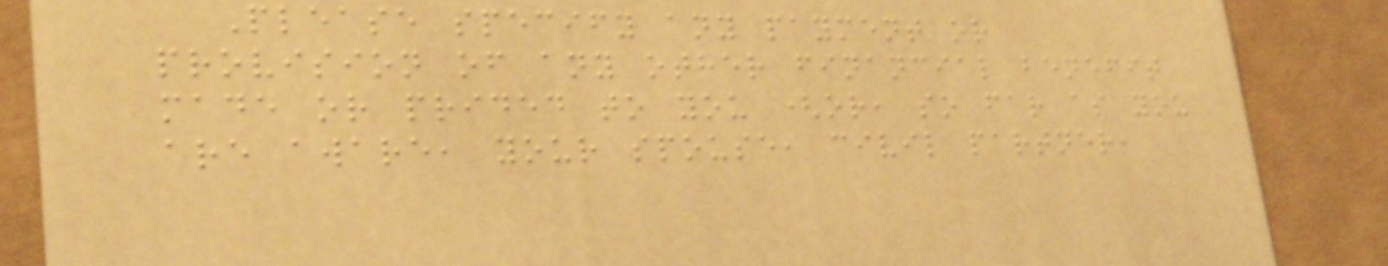Please specify any payment or
provision of any other financial benefit
made or prided to you (or, so far as you
are aware, your spouse, civil partner,
